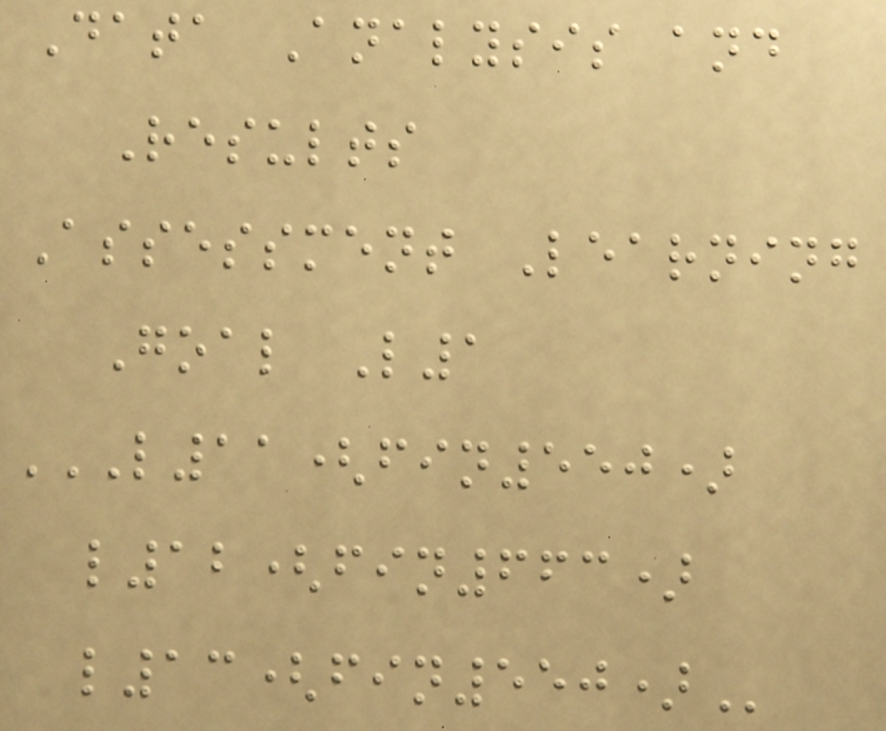Data Analysis and
Results
Assessment Learning
Goal L1
L11(FIN550)
L12(FIN663)
L13(FIN550)
